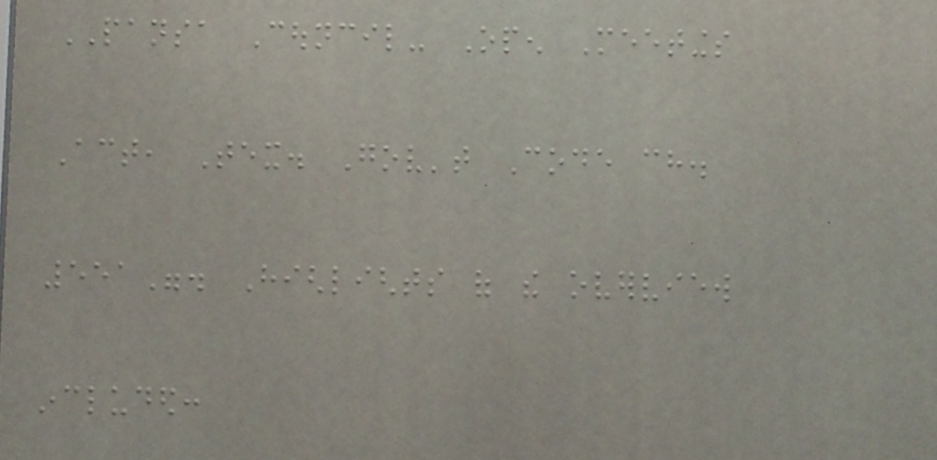PANSA Council- Open Meetings
Act, Tex. Gov't Code ch.
551". Highlights of the overview
included:
